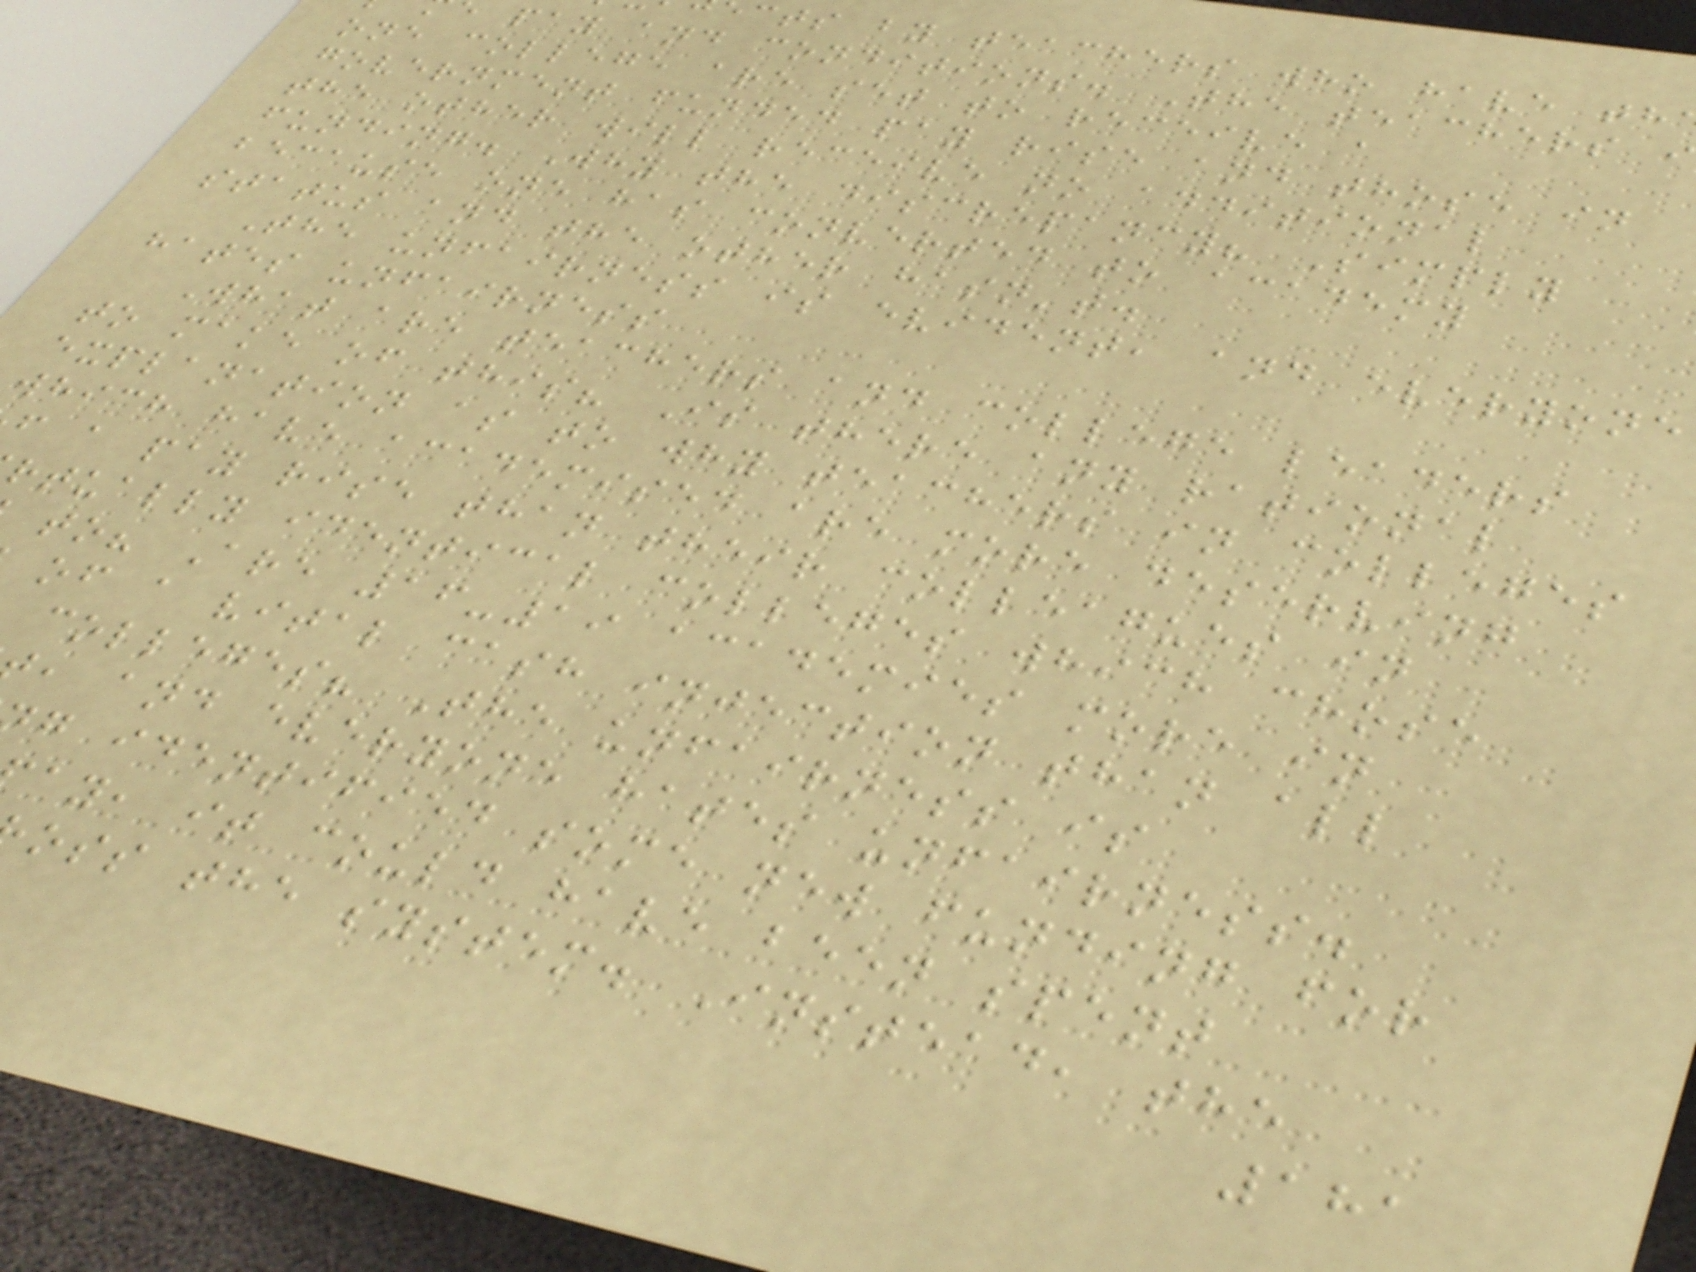cts by teachers who have th
pay and conditions. The teachers i
one college are set to receive a
government funded pay rise and those in
the other will receive no additional
funding. Why the discrepancy? Simply
because one has converted to academy
status and the other hasn't.
The unfairness is evident, and everyone
hates unfairness
What are teachers and college leaders
to make of this? Is there any rational
explanation as to why teachers in colleges
which have academised are more deserving
f a pay rise than their colleagues in
rtually identical colleges which chose
to? Are 16-19 academies more in
of a vital cash injection than all
colleges? The unfairness is
, and everyone hates unfairness.
g identified some new funding for
ay, it could have been spent
oss the system. Instead, the
181
